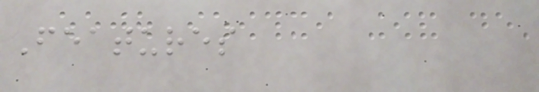Features
